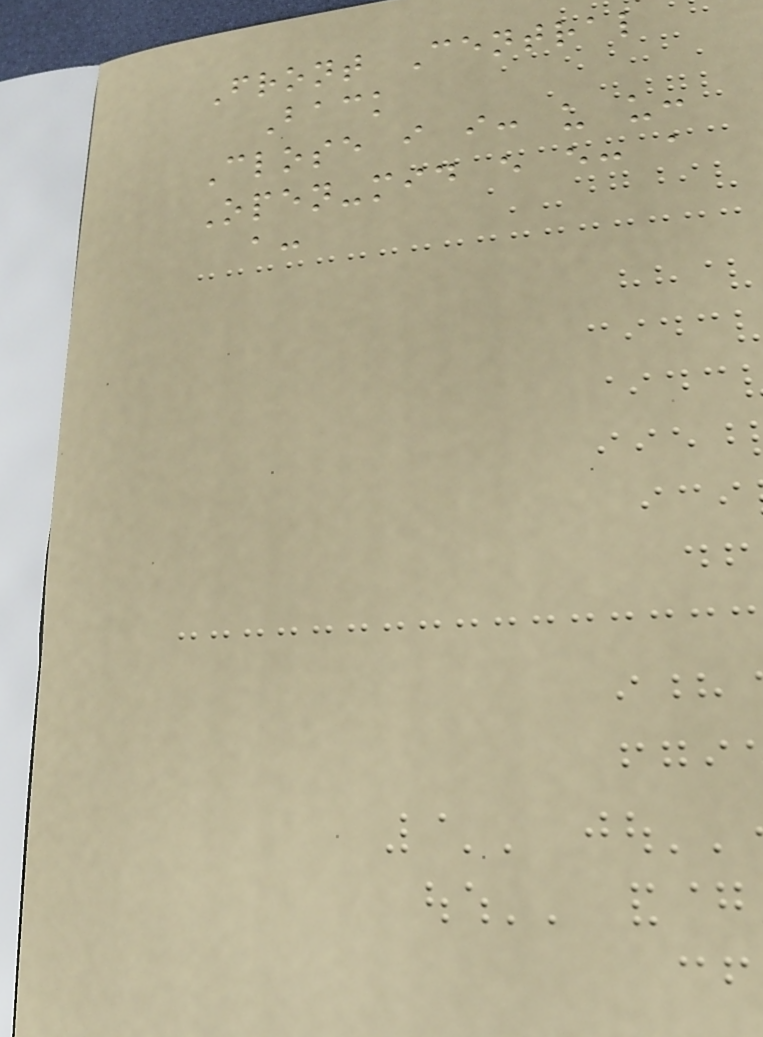Front Central
Back
Close i i: u u:
Open-mid e e: a
a:
